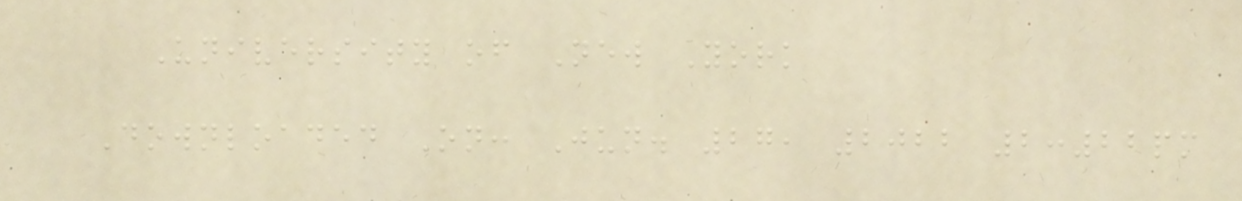University of New York
Downloaded On: Jun. 27, 2022 2:22pm
